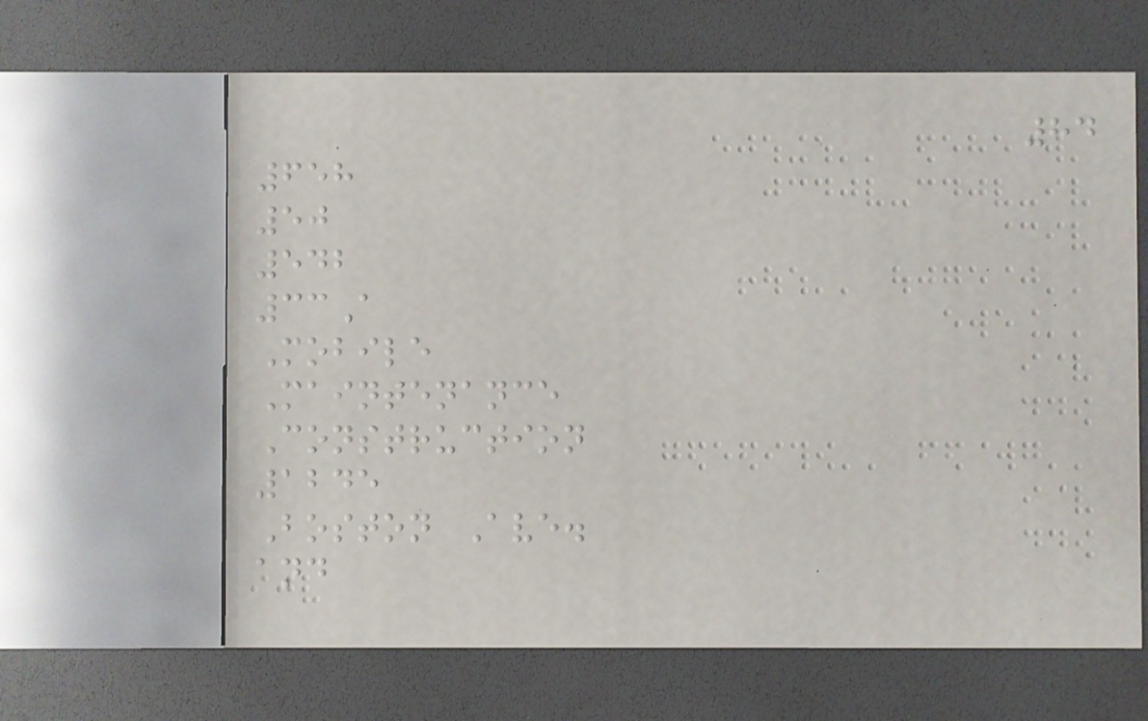84
658
50
542
33A
Mobile
Maintenance
Construction
1245
Boston Ave.
and
